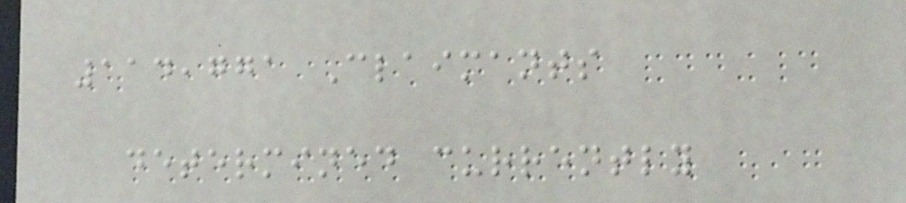114,771 Claimants
determined currently
